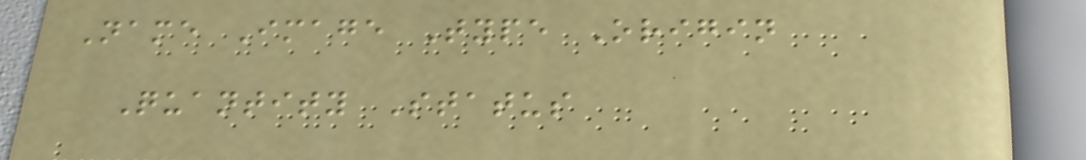Name Image Type Origin
Quantity Status
